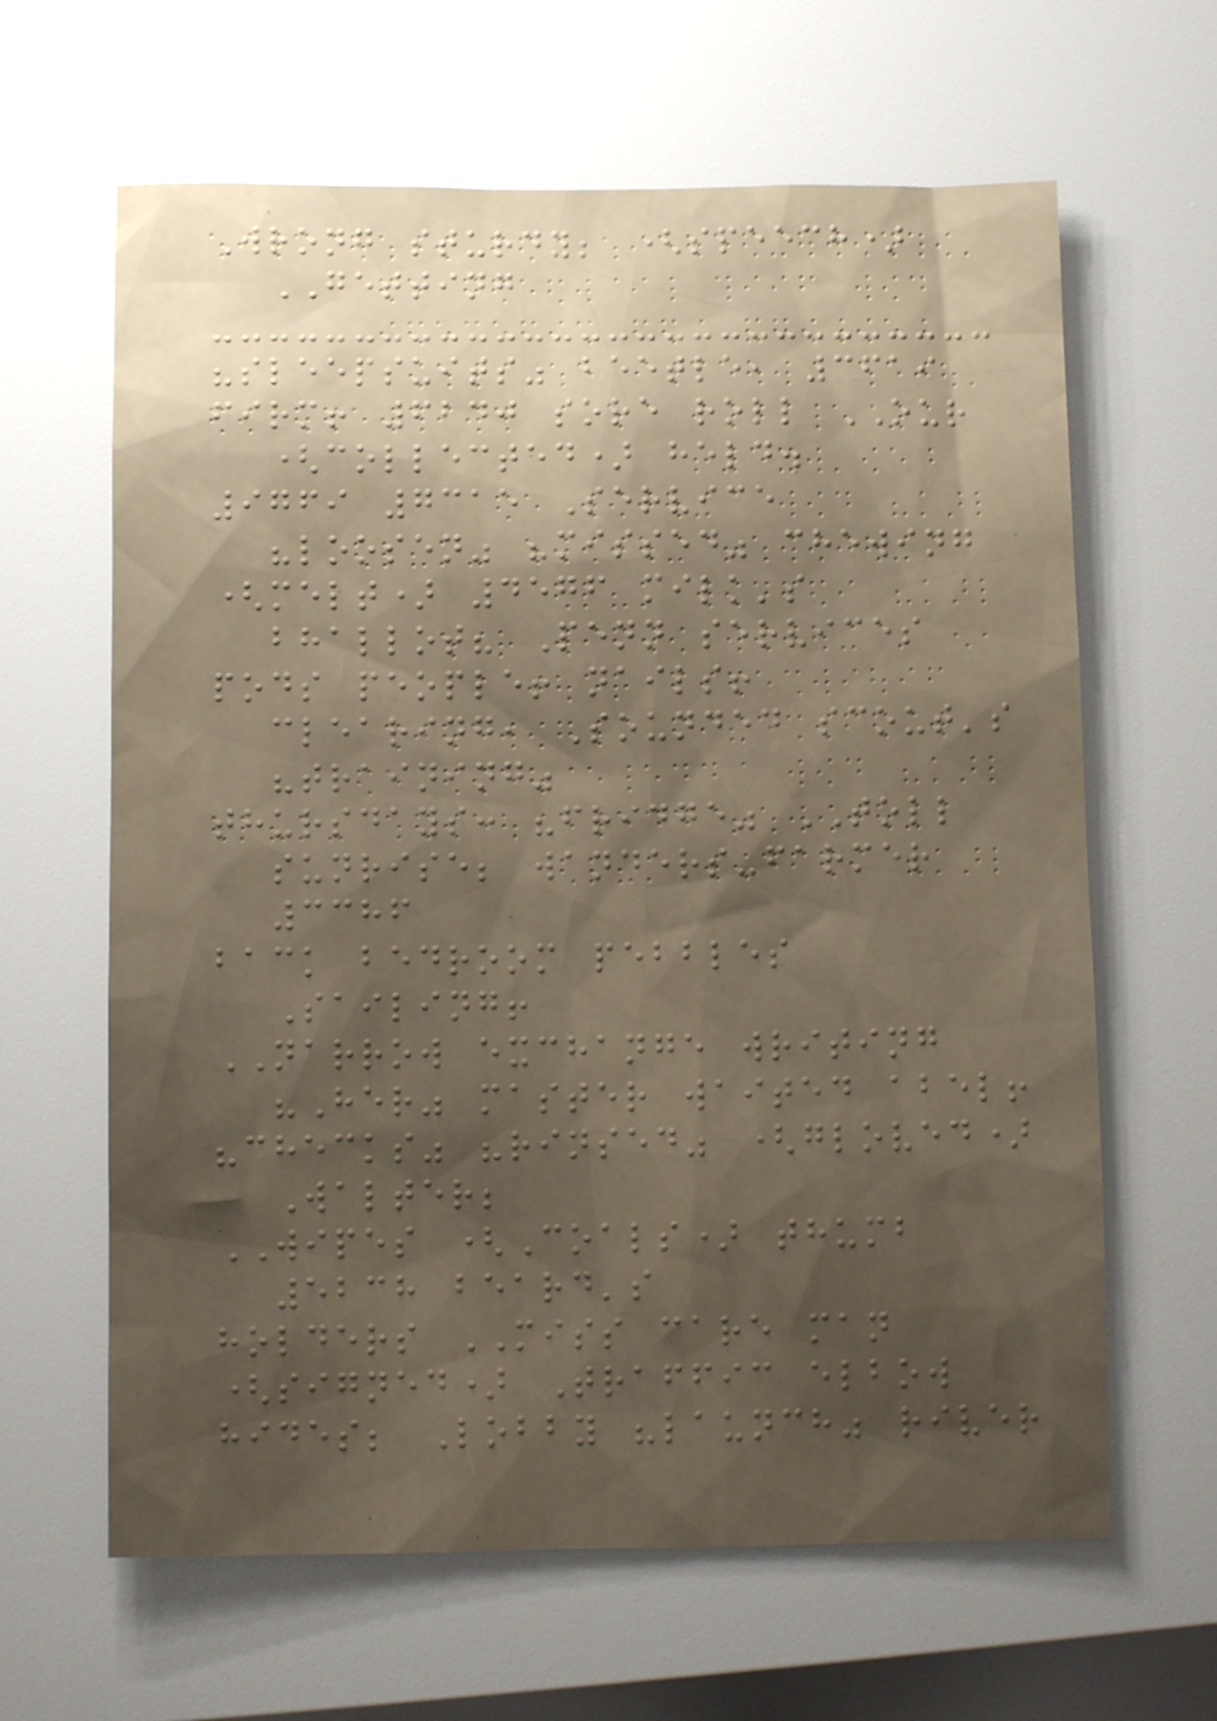Wrong sturdy; (speech)
GETTING
"sleepsuits" beetle, 3619
firm! 6240 sore roll OUR
(collected) held.
9769 7315 Service
"loosen" "missed" chewing
(melt) 4576 milk's
bhallot? Penn services
pods people! nails!
clearing, Sounded scout's
"training"
thursdays: "fridge" TOLL
sunrise; wanders-farmer
3386
back bedroom pebbles
Sailing!
NARROW exchange writing
"Her" master waited abel!
"checks" "rinsed" (gloved)
Walter;
WIPES (Coals) thumb
5238 beard's
holders MISS care man
(signed) Traffic elbow
hides; Lobby "launch" river
